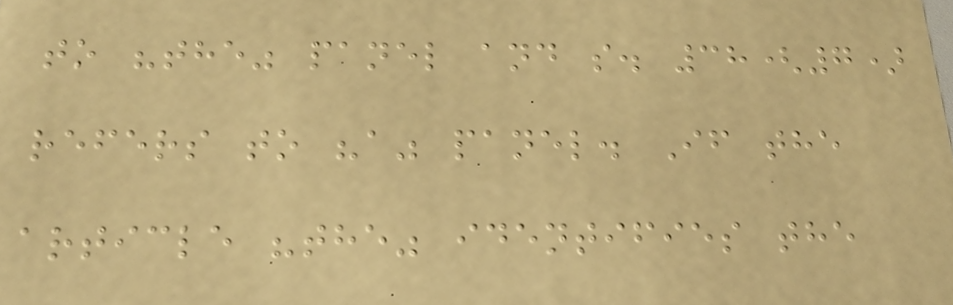to "the" panel and s. 38(7)
refers to "a" panel. If the
article "the" identifies the
